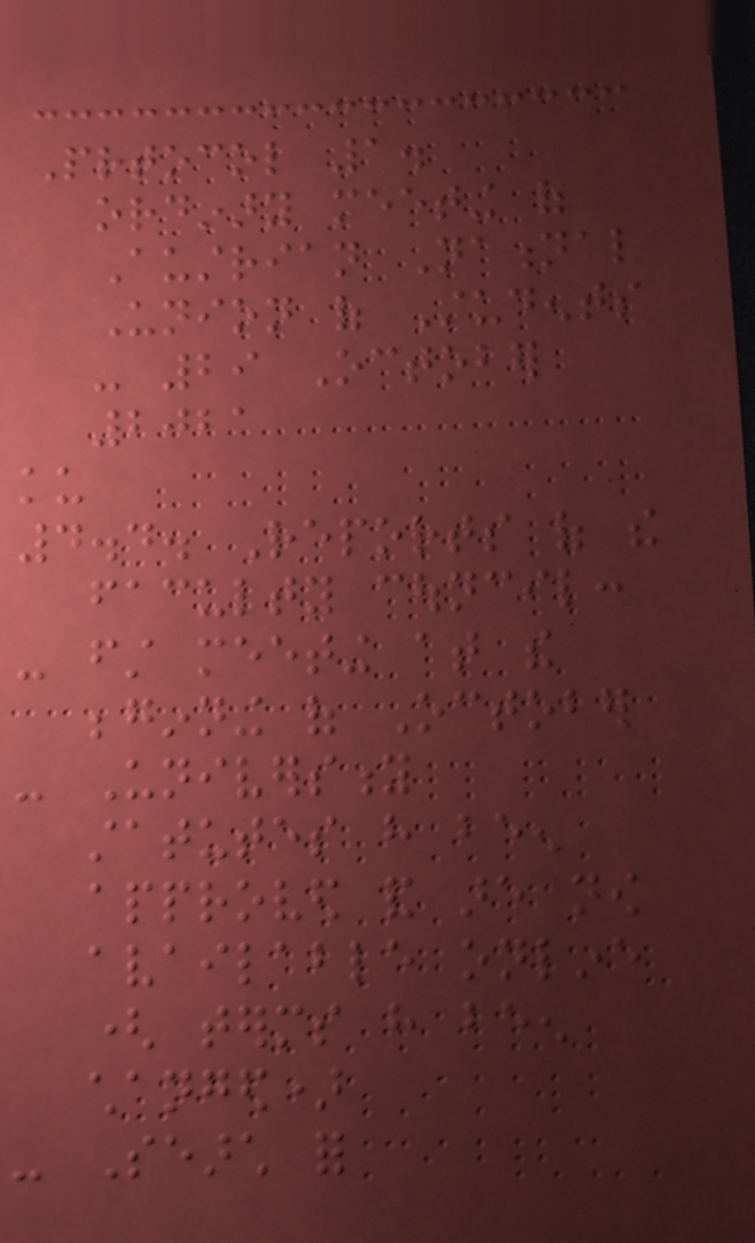Prtocol 1.
ordinary meeting of
Austrian National
Union of Students
- 29 October
2021
ku
4.4. Reports of the
faculty council:
- first meeting at the
beginning of October
- University
statutes have been
approved and are now
available online
( terms have been
changed)
- Search for
